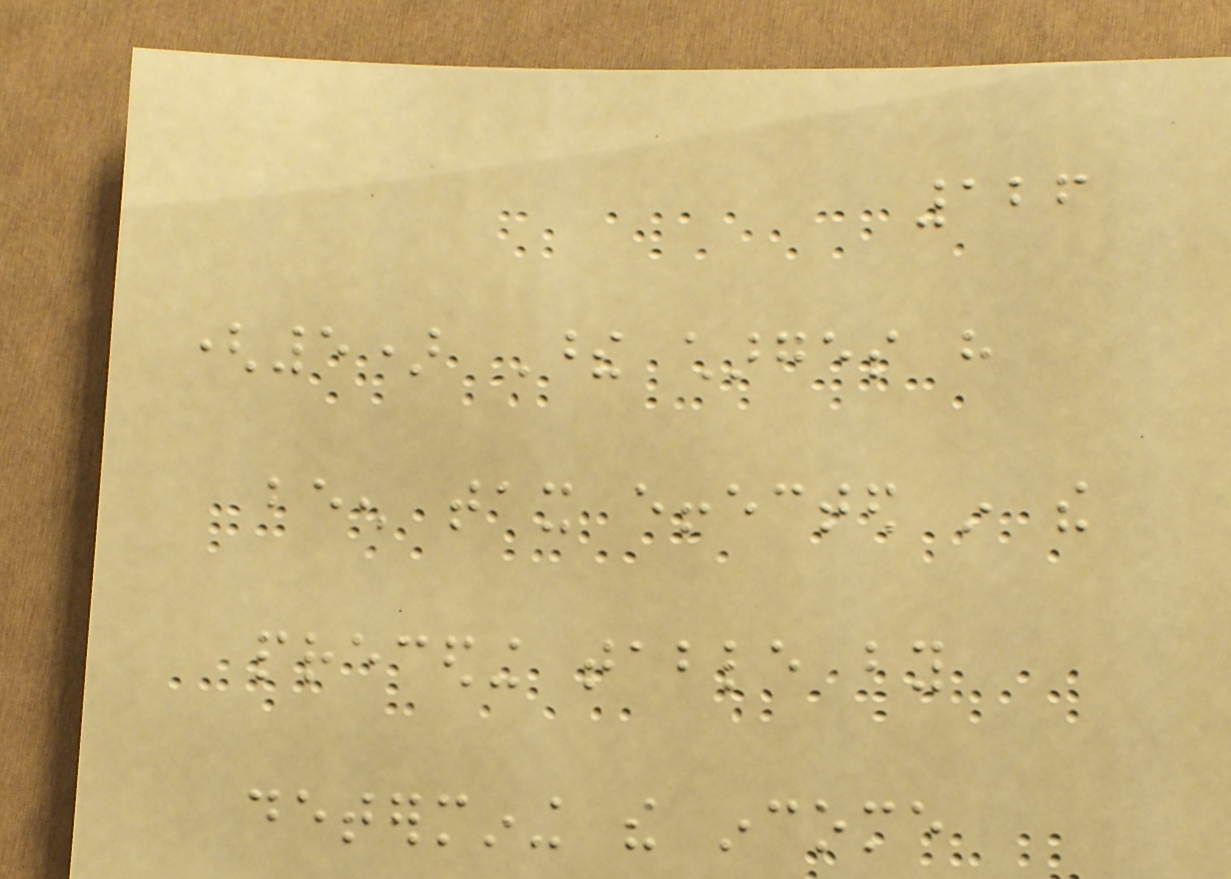126
(5) These charges have
been tax effected in the
preceding table by
determining the income
